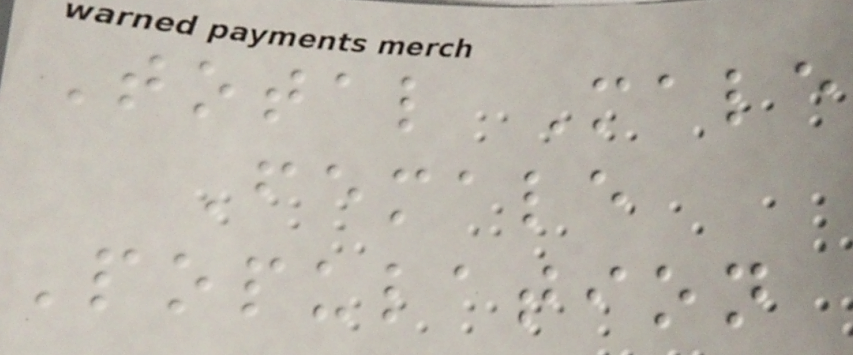Total Male
Female
Population
